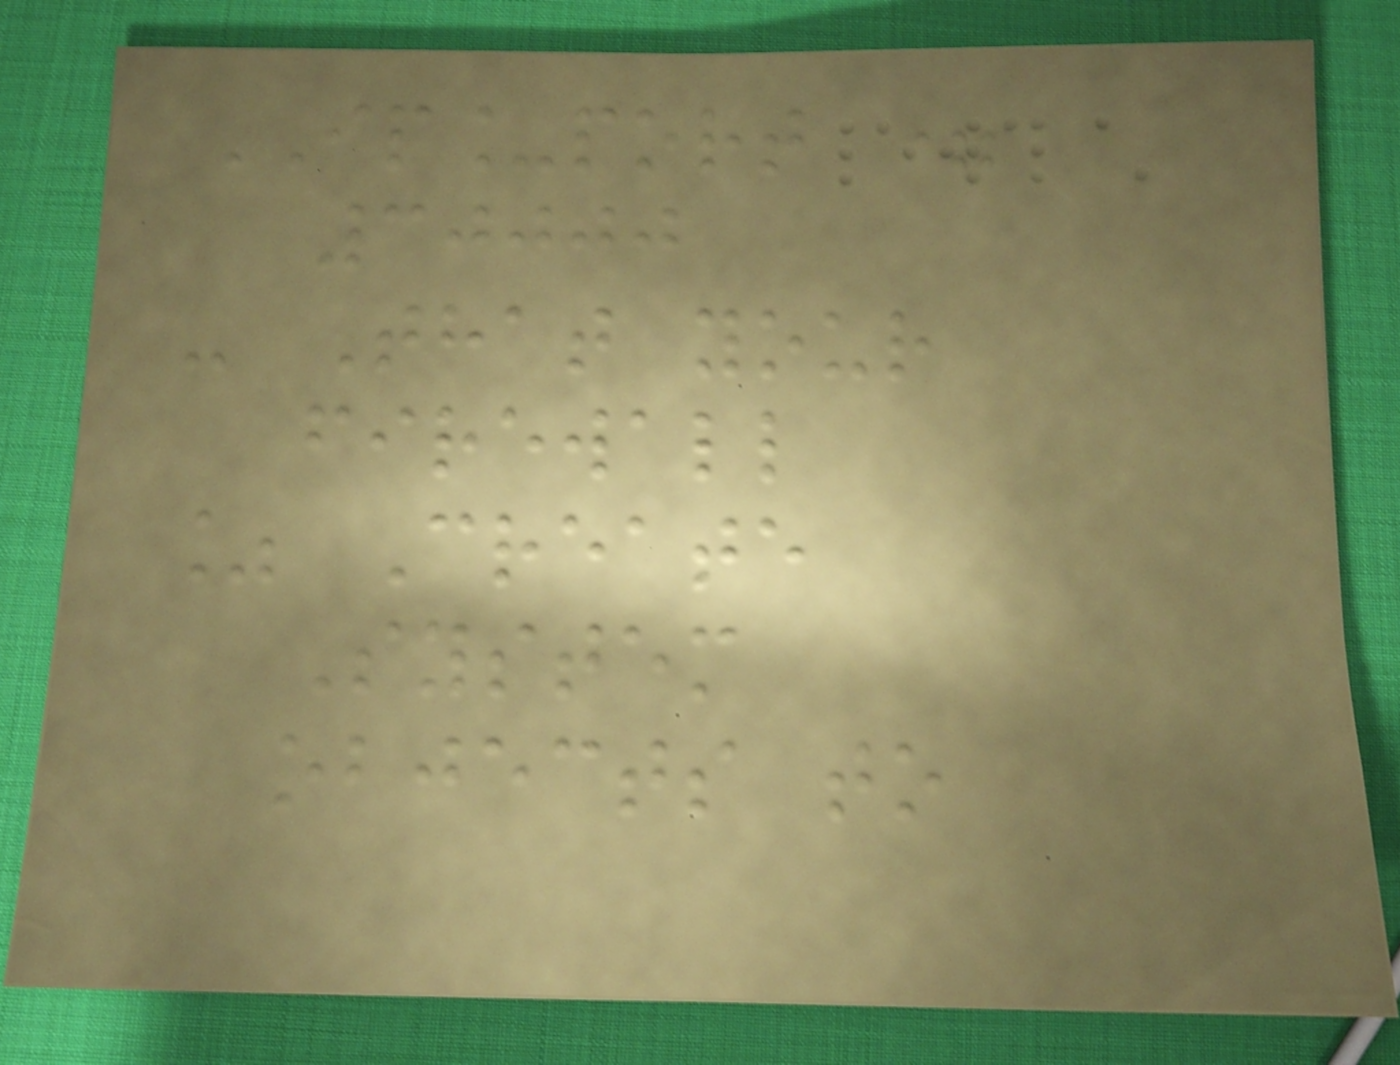IP_port =
30000
- That your
firewall
% Create
System
objects to
